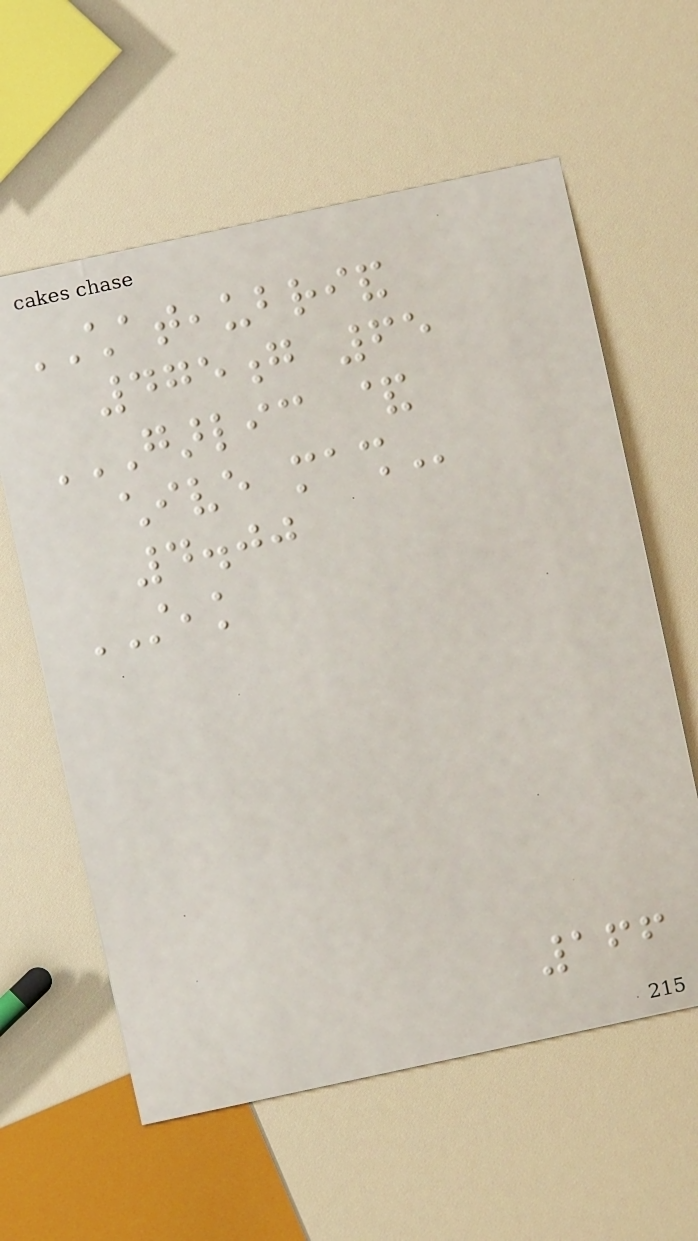CHATEAUBRIAND
475g 65
GARLIC &
CHIVE MASH
4.00
STEAK
166
